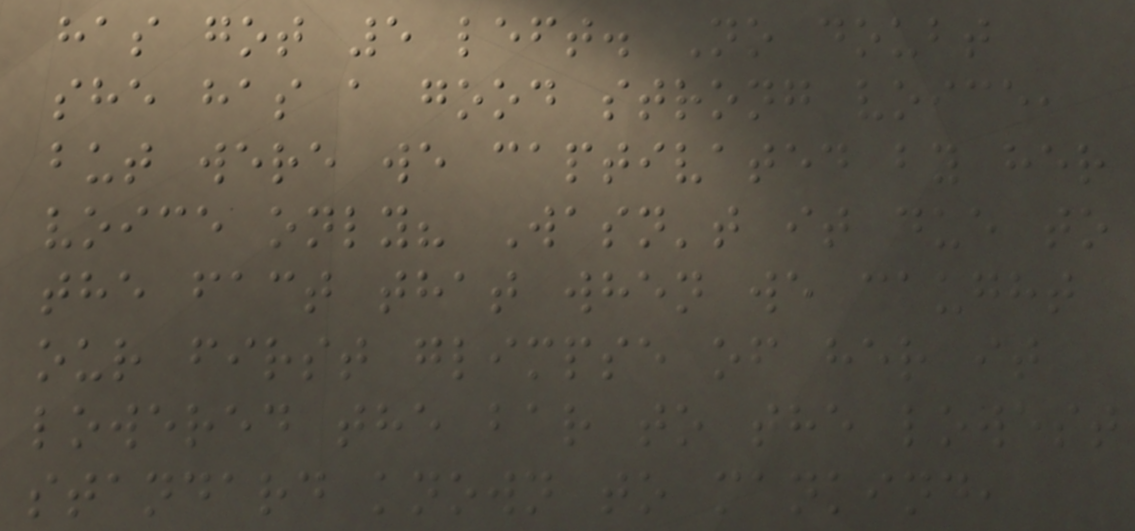has got 5 left. No doubt
she has a good strong voice,
but were we captivated by her
voice only? Wasn't it due to
the fact that when we caught
our first glimpse of her it
lowered the bar to the lowest
standard known to mankind,
